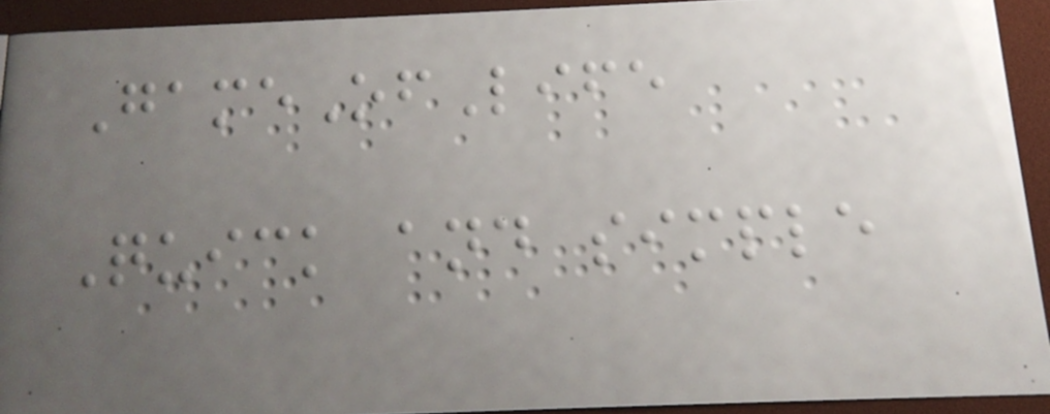GameOfLife
Quick and simple
